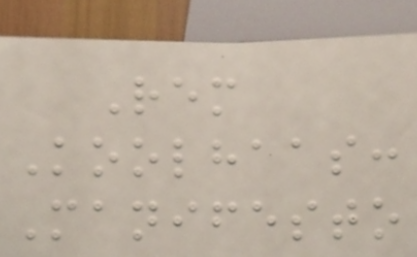Rem
Koolhaas:
Manifesto
